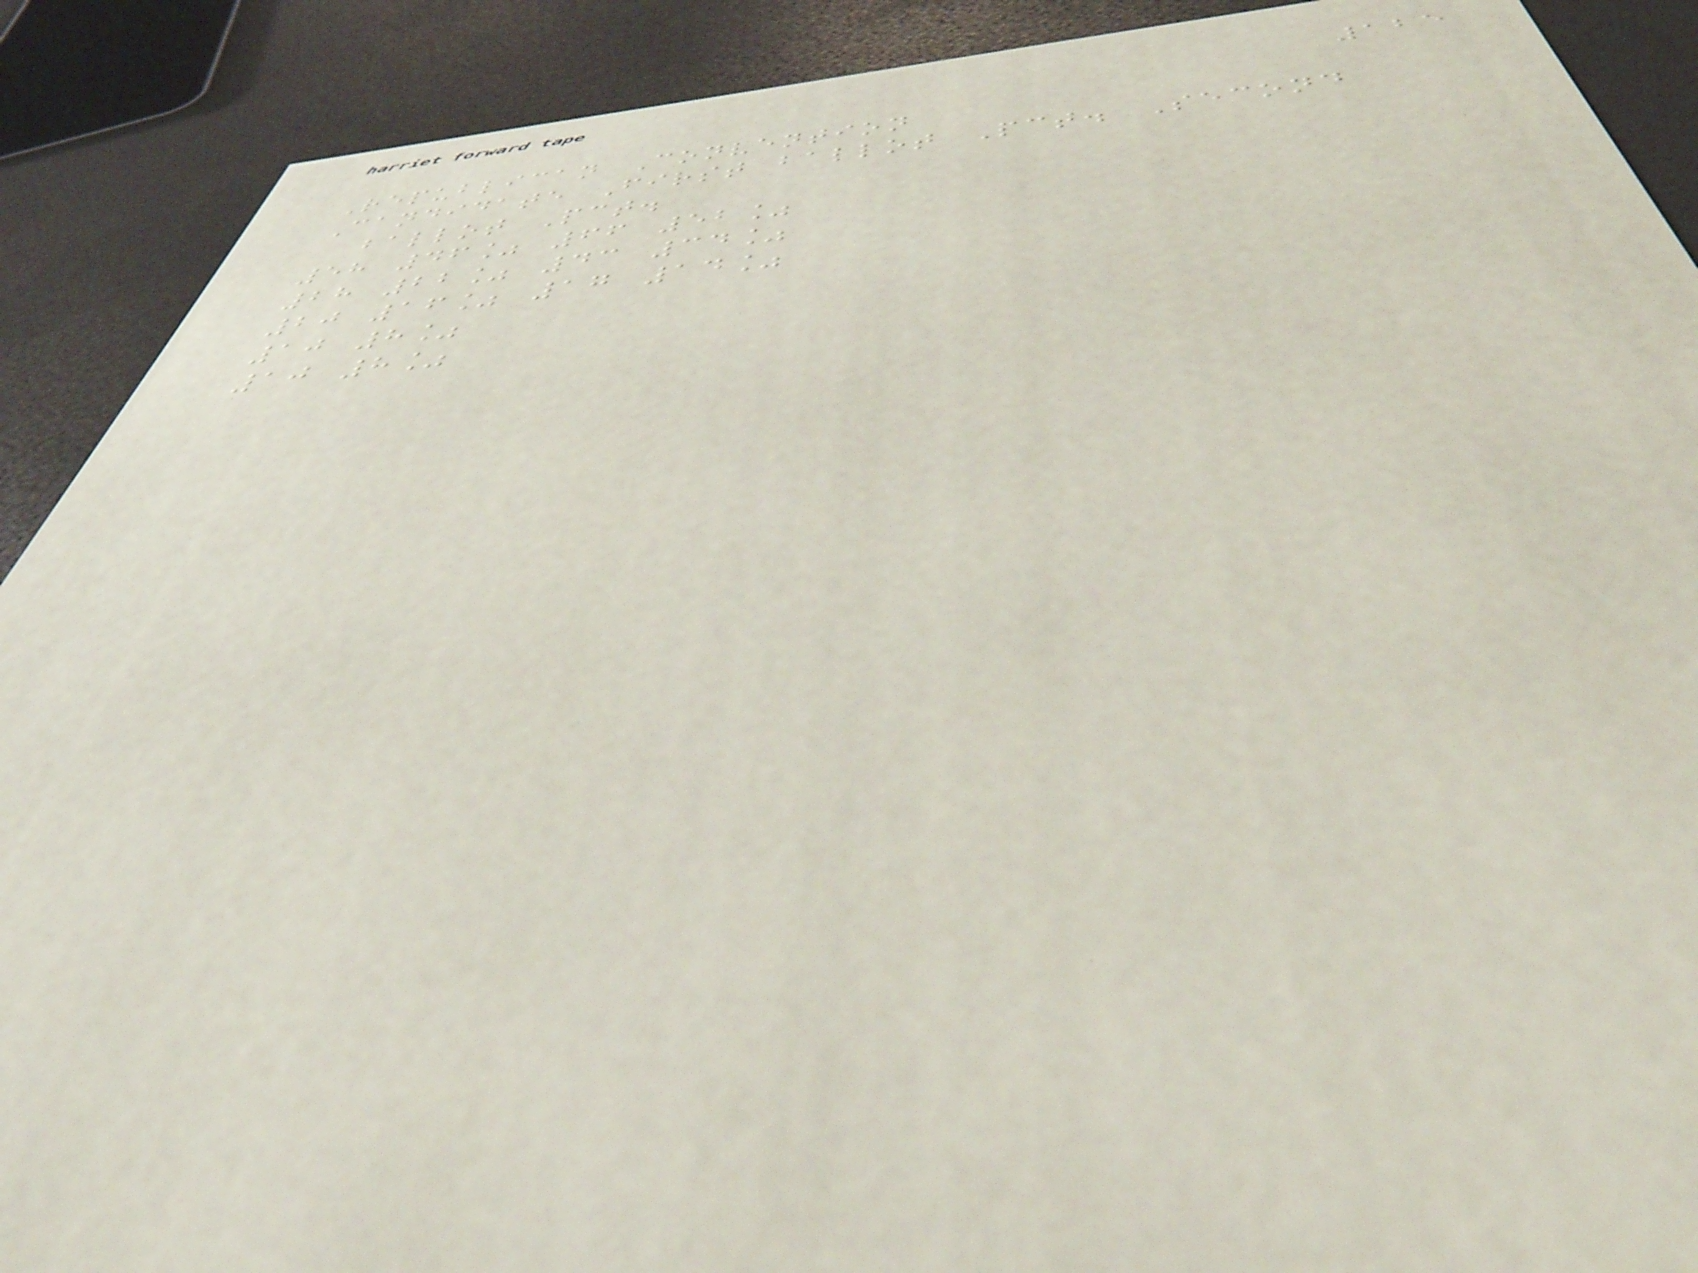125
Republican Convention
Candidate First ballot Pct. Second
ballot Pct.
58 46% 66 52%
28 22% 43 34%
20 16% 17 14%
10 8%
10 8%
